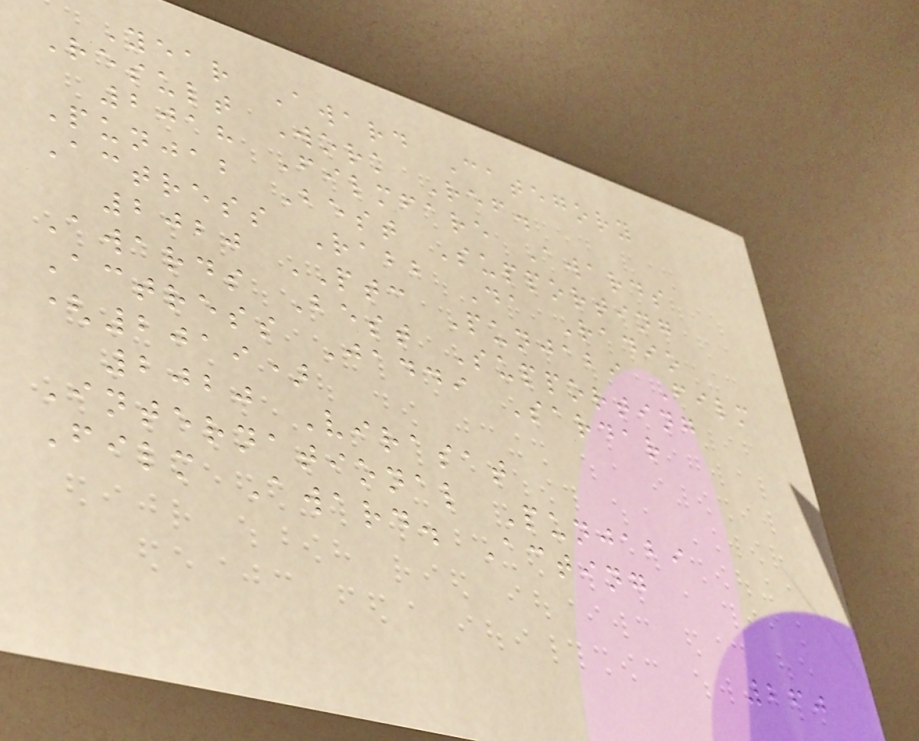Year Award Category
Result Work Ref.
2018 Filmfare Awards
Punjab Best Supporting
Actress Rabb Da Radio
2020 PTC Punjabi Film
Awards Best Supporting
Actress Jaddi Sardar
(2019)
2020 Virasat
International Punjabi
Film Award. Acting
260
